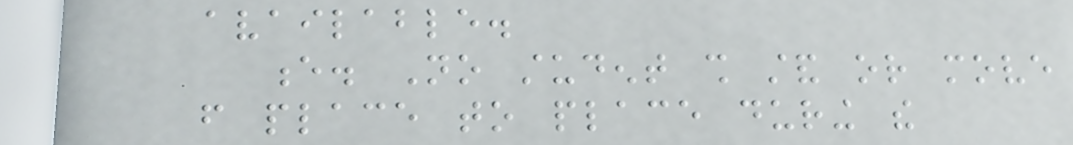available.
e. No student shall stand or move
from place to place during the
